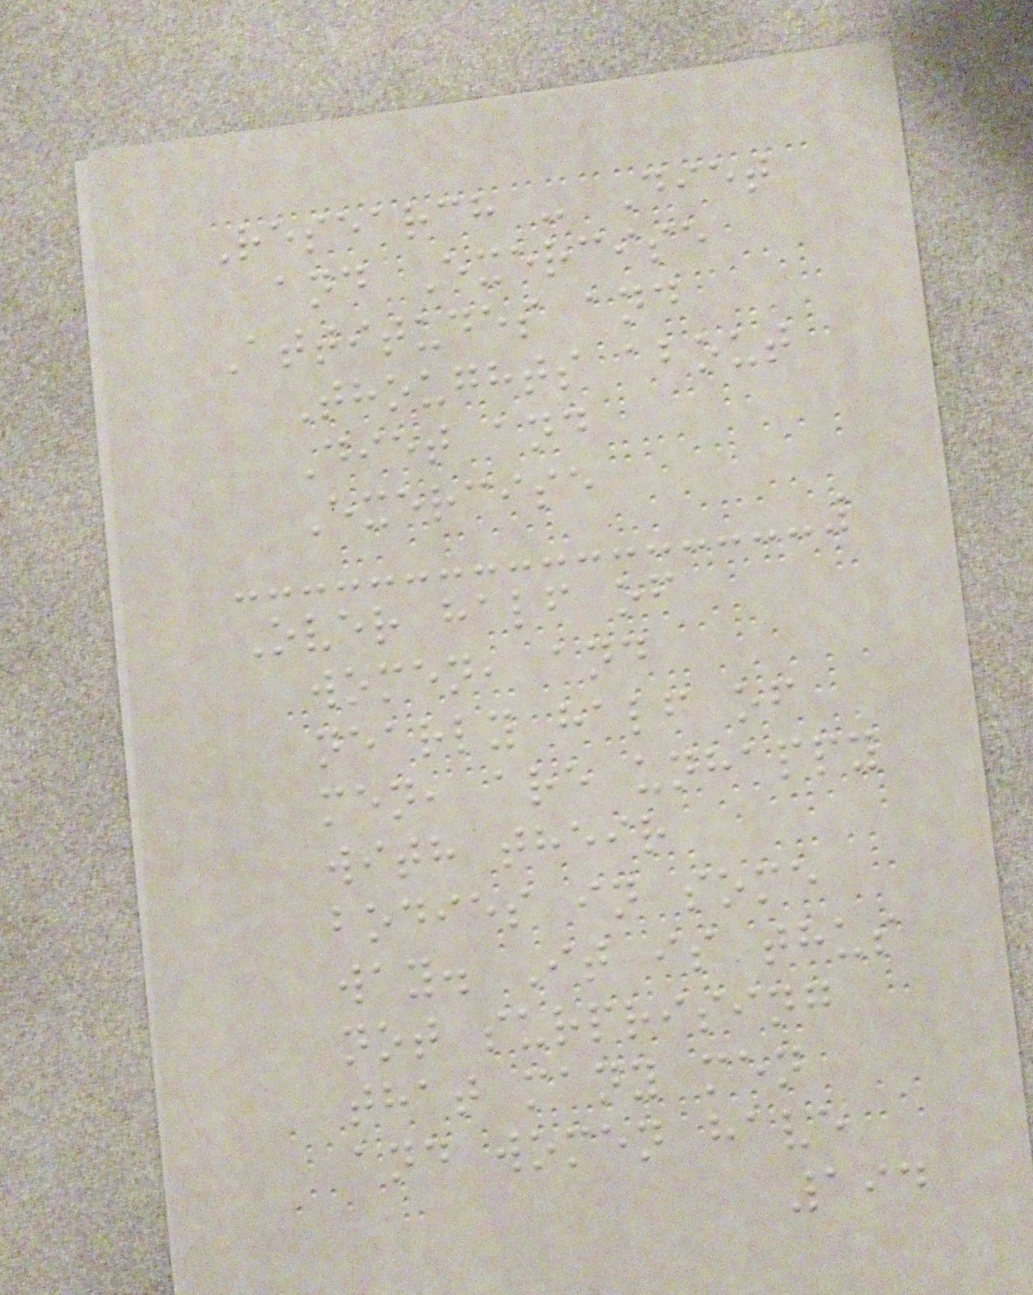Research - Diet
and Exercise
Attitudes and
Thoughts about
Diet and
Exercise
Over half of
women, and
nearly half of
men, are unhappy
with their
bodies in some
way. It is thus
not surprising
that many men
and women have
194
